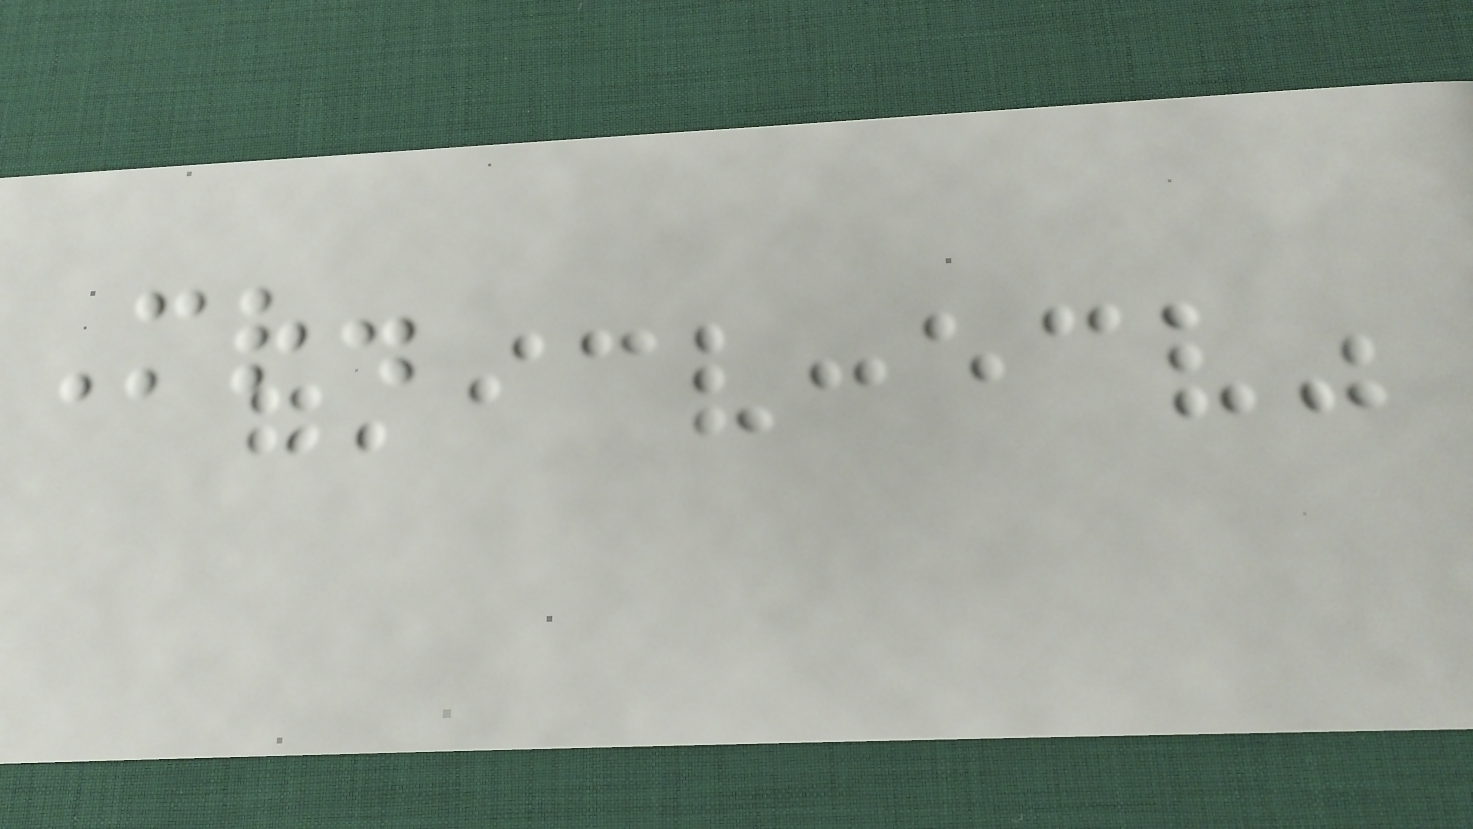Mr.
